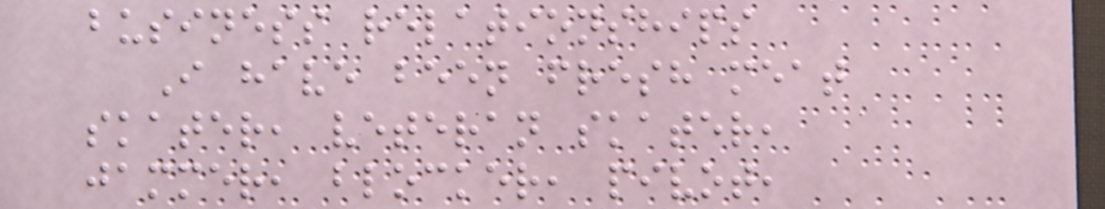business relationships
I have been fresh meat
skater, veteran skater,
jammer, blocker, pivot,
